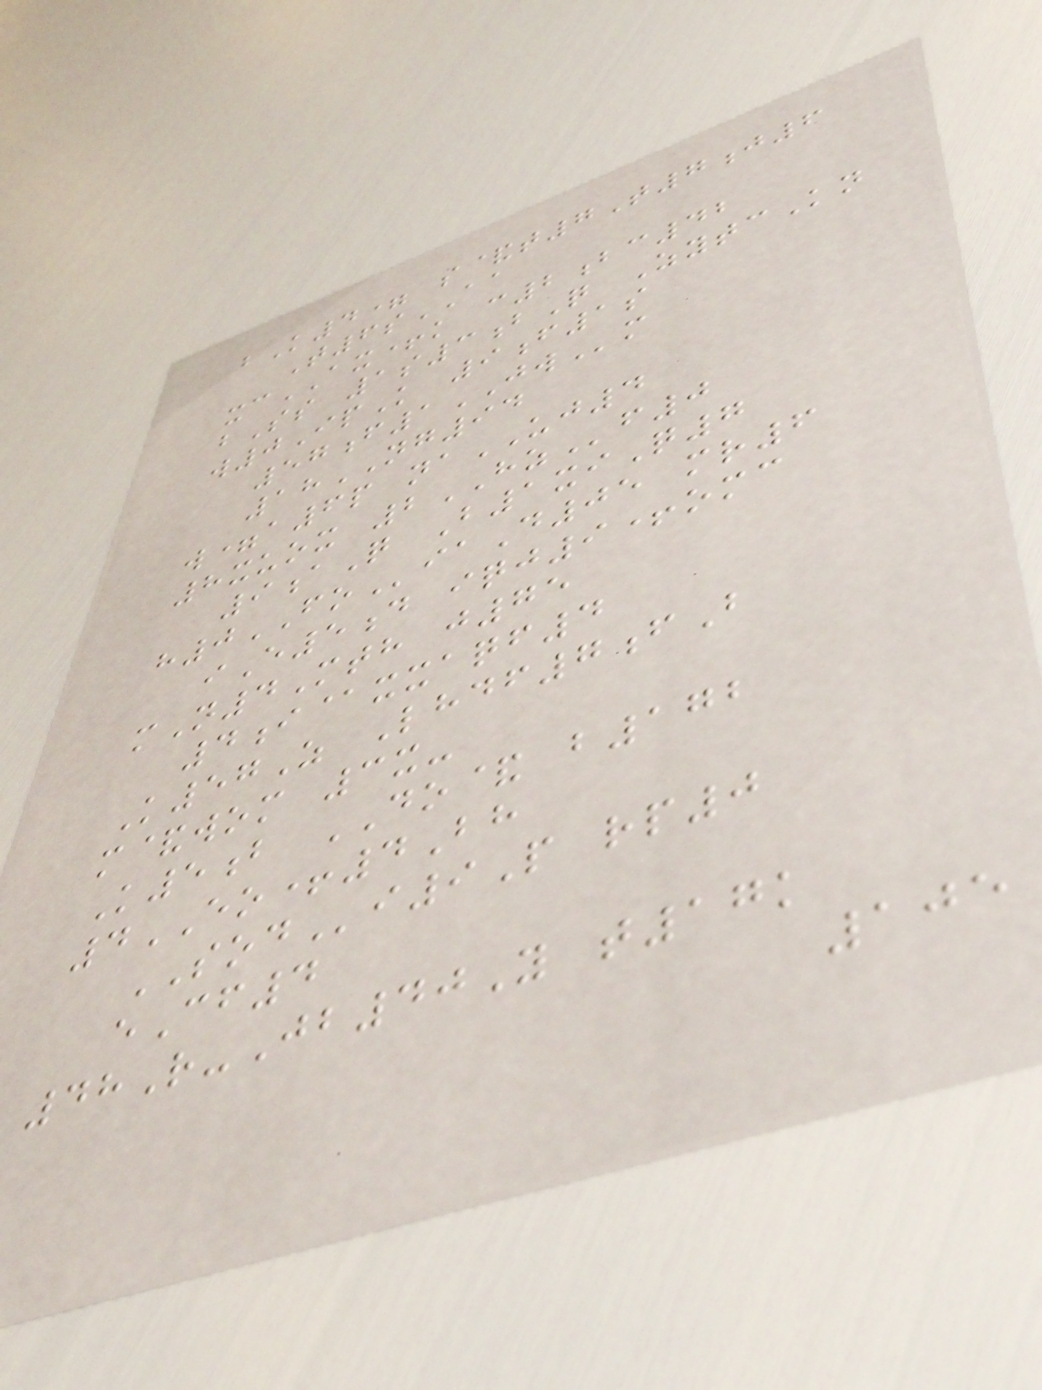bK4= s&t7T7j6
T6sAA
xcAX+k c2bc42
bSs 1s3bQ ZytcKn
w0IpK 9f1s
57f1JWm
18NG94
w=a6p naUJ4
8xuox 2HZf0
9aQ B1xiQ7
h0FOiaD05 mr6
iE5d iqj9+omc
mN4Mth j75
4i@xxaqf4
K57Z Lhdf7fB
m&wom 3x-
K5b DO& b172
4EO+4Bh
SODi9P rp0
eCf4
48R-Jb40Y t17k
105
